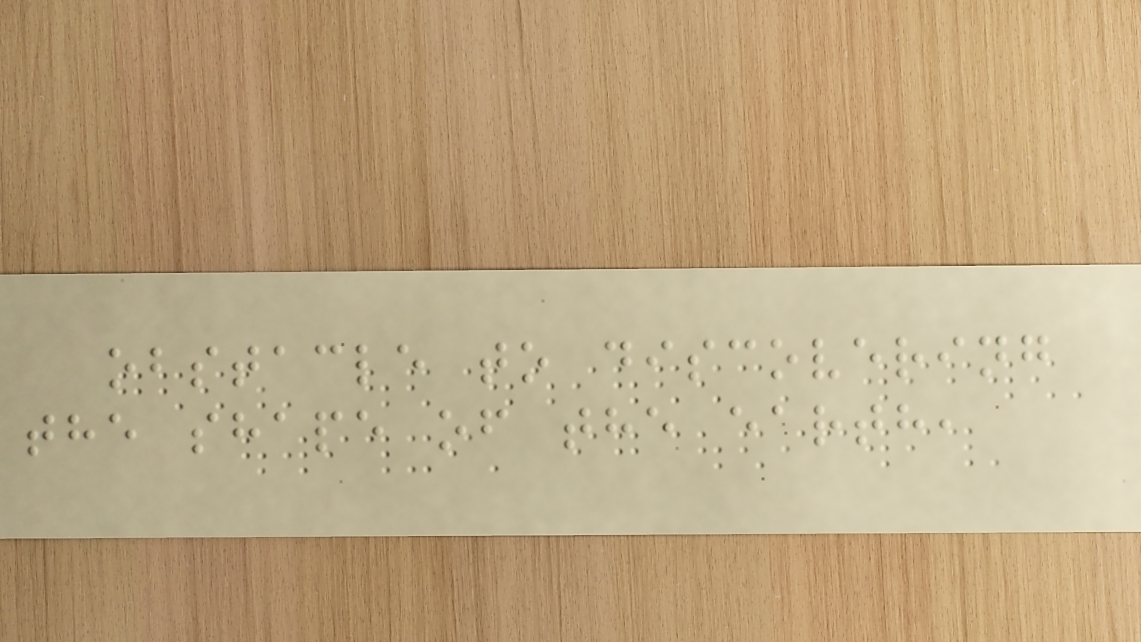obstacle to discovering
the shape of the earth,
